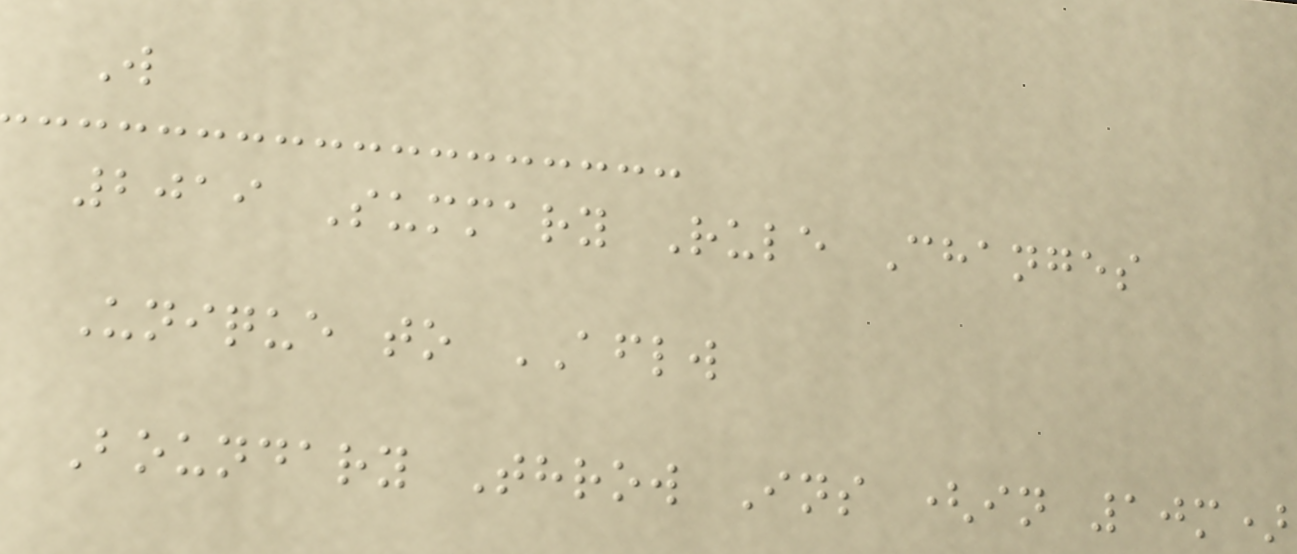W
2019 Summary Rule Changes
Unique to AFLW
Boundary Throw Ins (in 10m)
